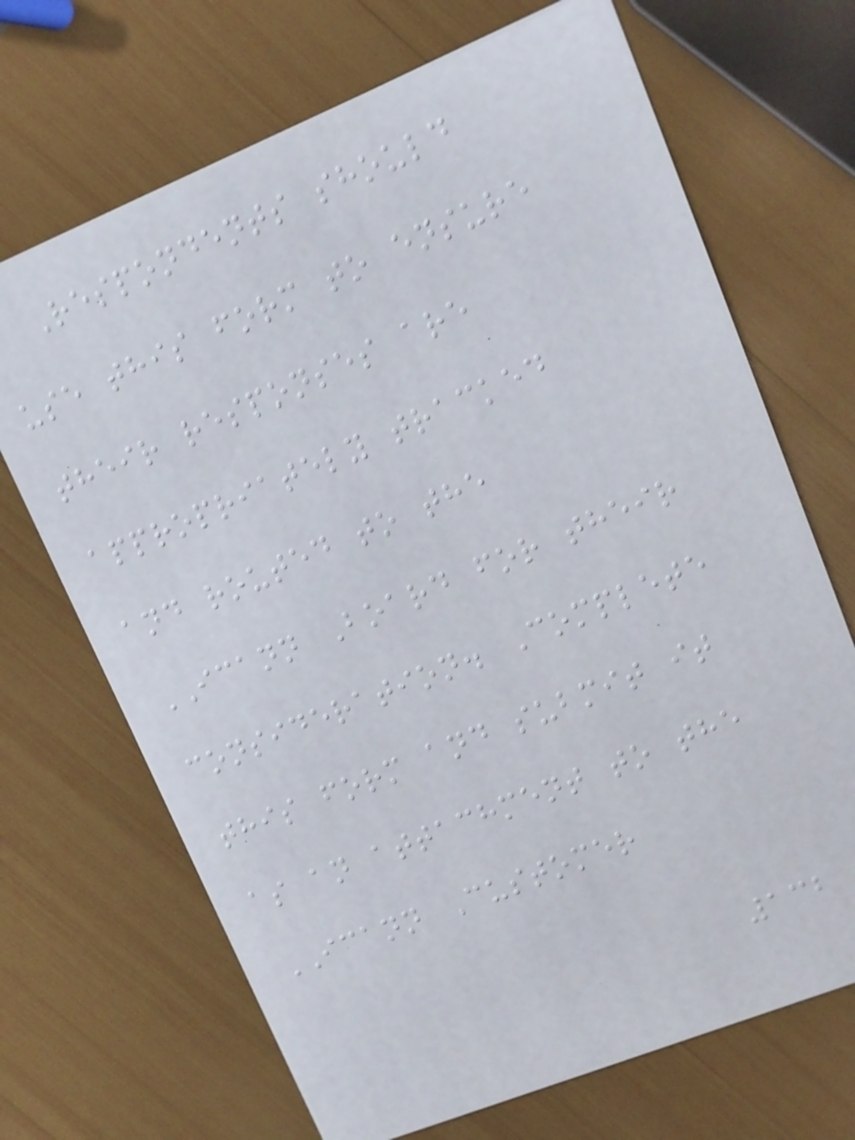Respondents should
use this form to ensure
their responses are
appropriately tracked
and routed to the
ICANN Board for their
consideration. Complete
this form and submit it
as an attachment to the
ICANN Customer
132
